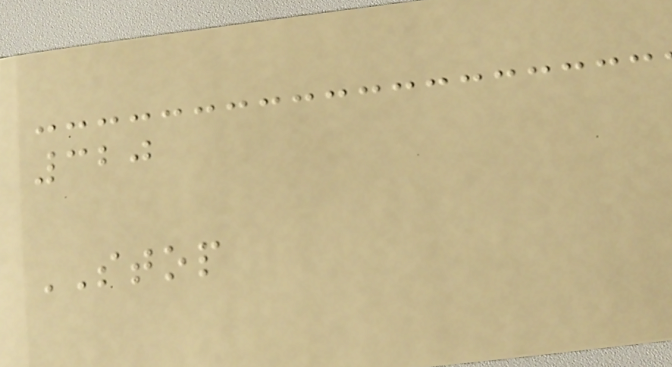320
STOP
